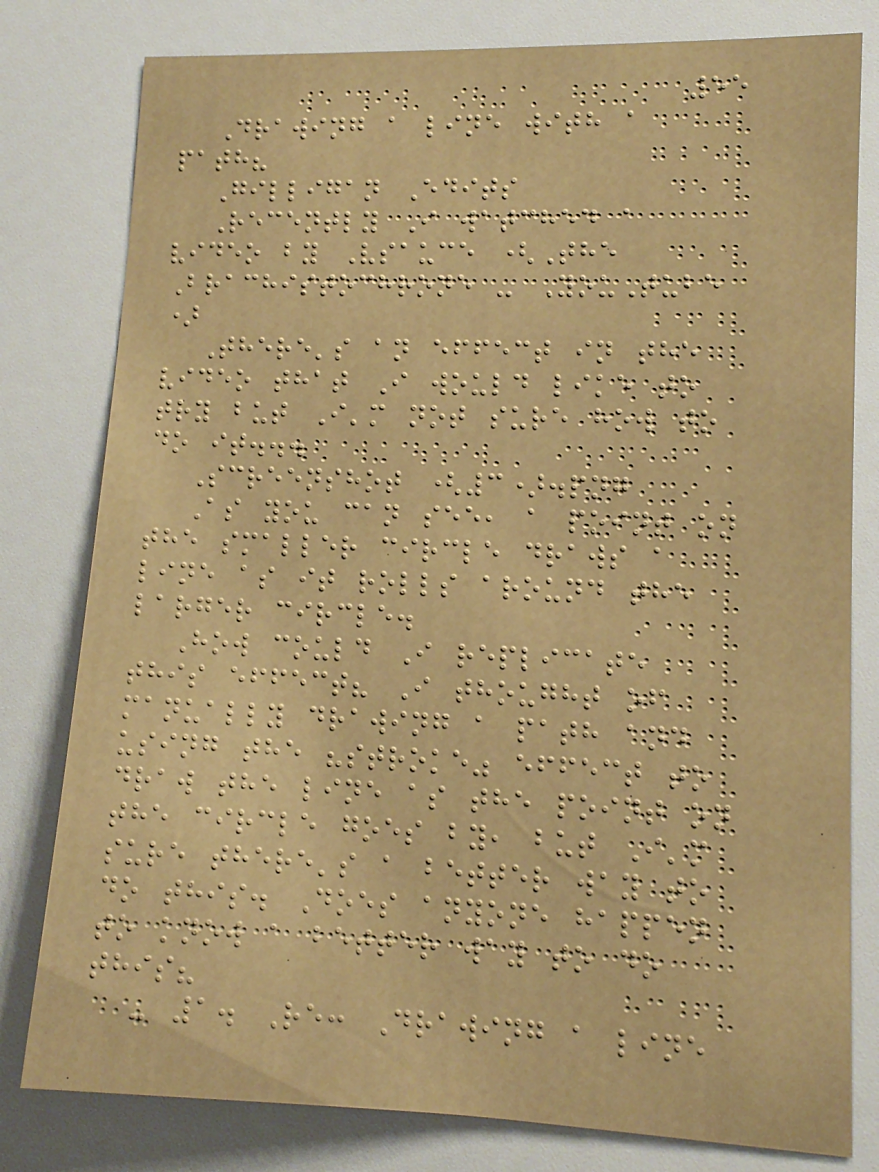55
Drawing a line with a
path?
Gilligan Edits
Recently I watched a
video by Vsauce (The
Brachistochrone - YouTube
)
There's an effect in the
video that I would like to
try but I'm not sure how to
do it...
Screenshot (3).png
As you can see, a point on
the smaller circle draws a
line as it rolls around the
larger circle.
How could I replicate
this effect? I thought of
manually drawing a path and
using the "stroke" effect to
draw the line as the point on
the circle goes by, but I'm
sure there's a better way to
do this. Does anyone happen
to know a better way to do
this?
- 1. Re: Drawing a line
